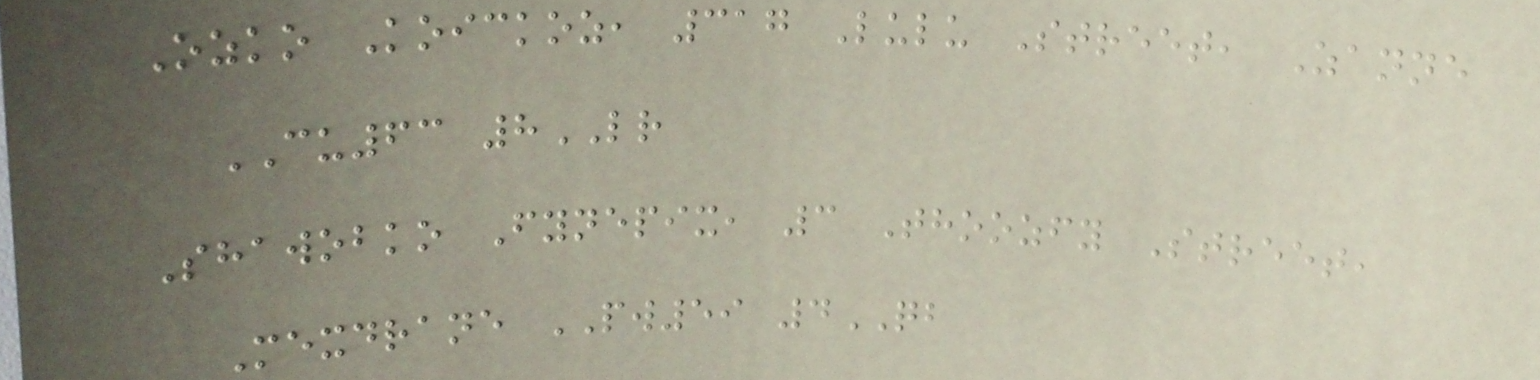Ozko Koickoz, 317 Lulu Street, Zanne
CU63 8LR
Shawobko Fynepix, 3 Thoozfy Street,
Mexdrane PW59 4QB
